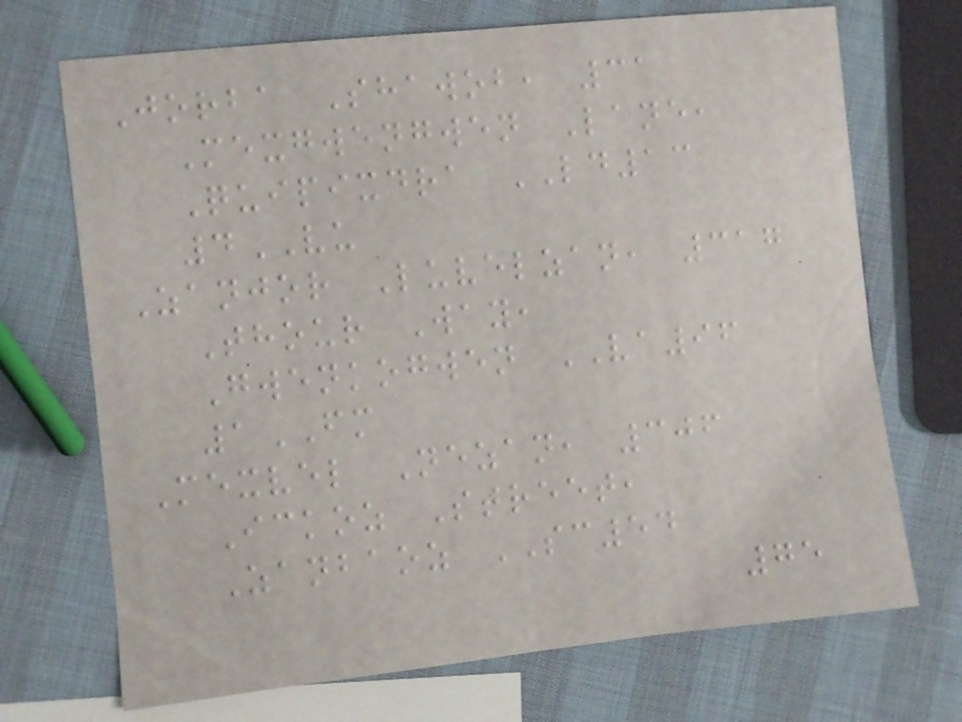Jorba Shawob, 31
Mexgwengwen Lane,
Quipixdra LD13
4VU
Zanjor Luvelzan, 317
Thour Way,
Gwenkogwen VA96
1FM
Mexvel Nezan, 306
Ickoz Street,
Zanbaoz SC54
75
